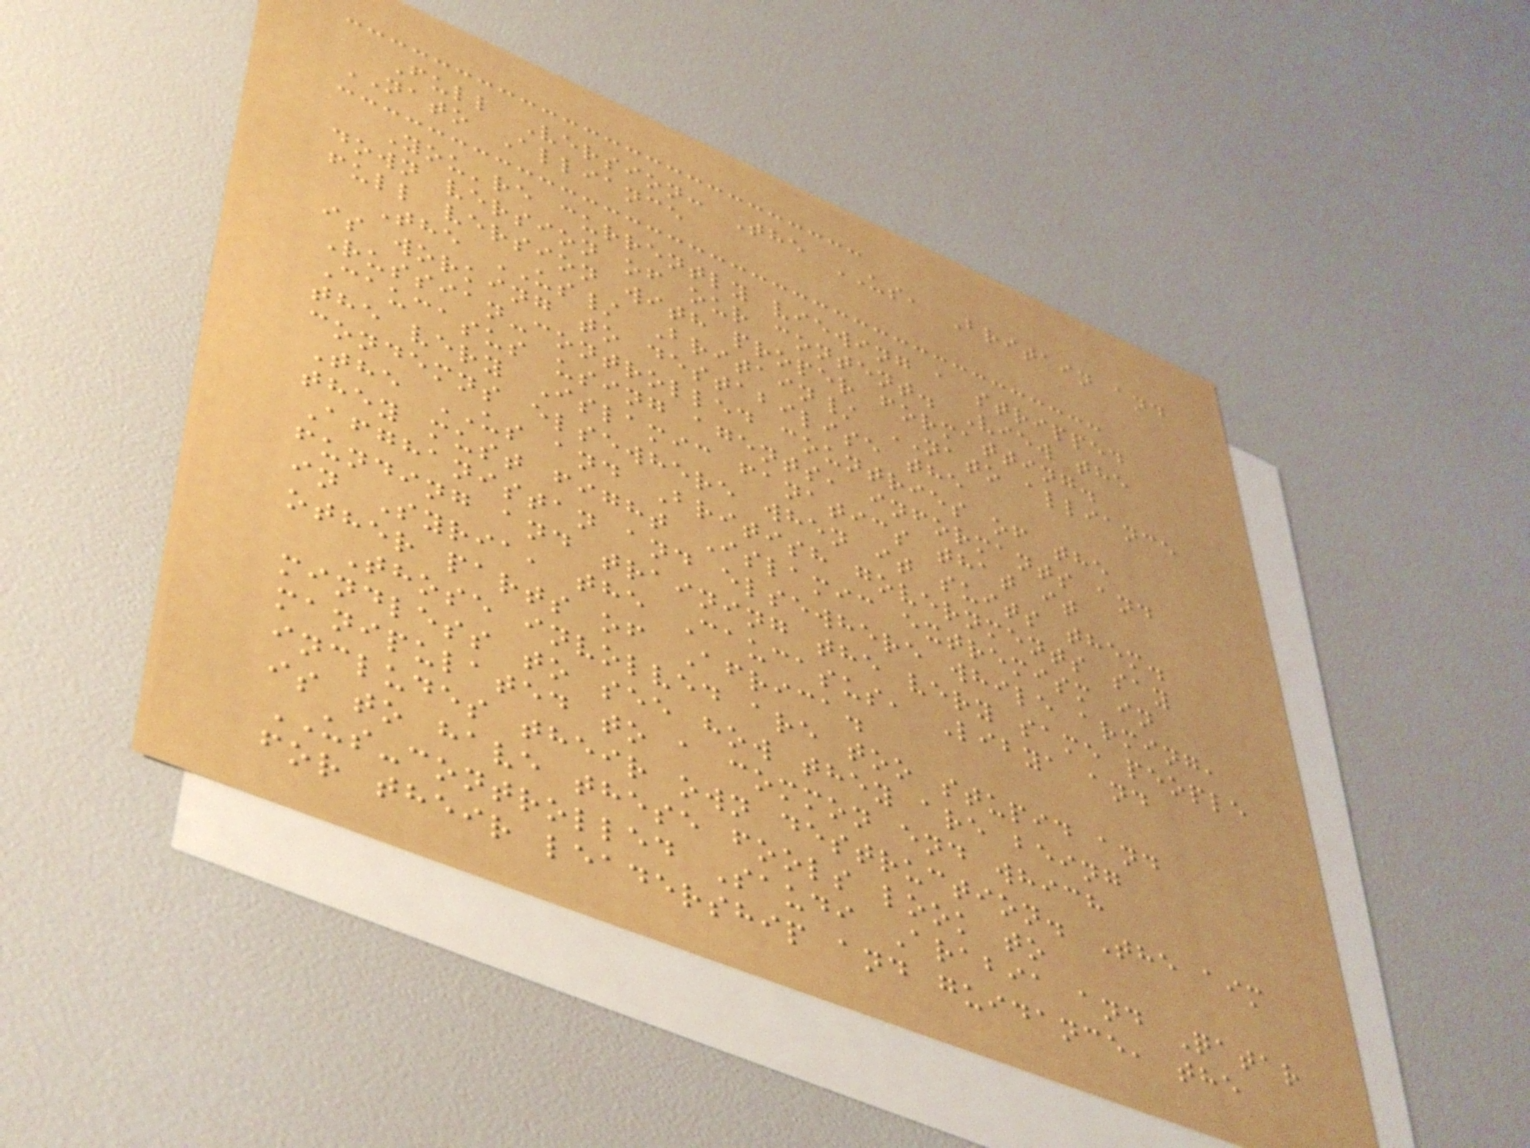Full Version: The US, Britain and
NATO Alliance
You're currently viewing a stripped
down version of our content. View the
full version with proper formatting.
The US/ Britain/ NATO alliance
is working to destabilise the
Russian-controlled countries of the
Caucasus using agents, informants and
the very Islamic fanatics that it
condemns elsewhere when it suits them.
The US and British governments say
they must fight Islamic extremism in
Afghanistan and elsewhere while arming,
funding and training the very same people
in Syria, the Caucasus, Libya and
other parts of Africa.
Those involved are too stupid and
mindless to see how they are being
manipulated to a common end which
includes their own destruction. The aim
is to have these fools look to
US-controlled Saudi Arabia and Qatar
for their leadership and guidance, the
